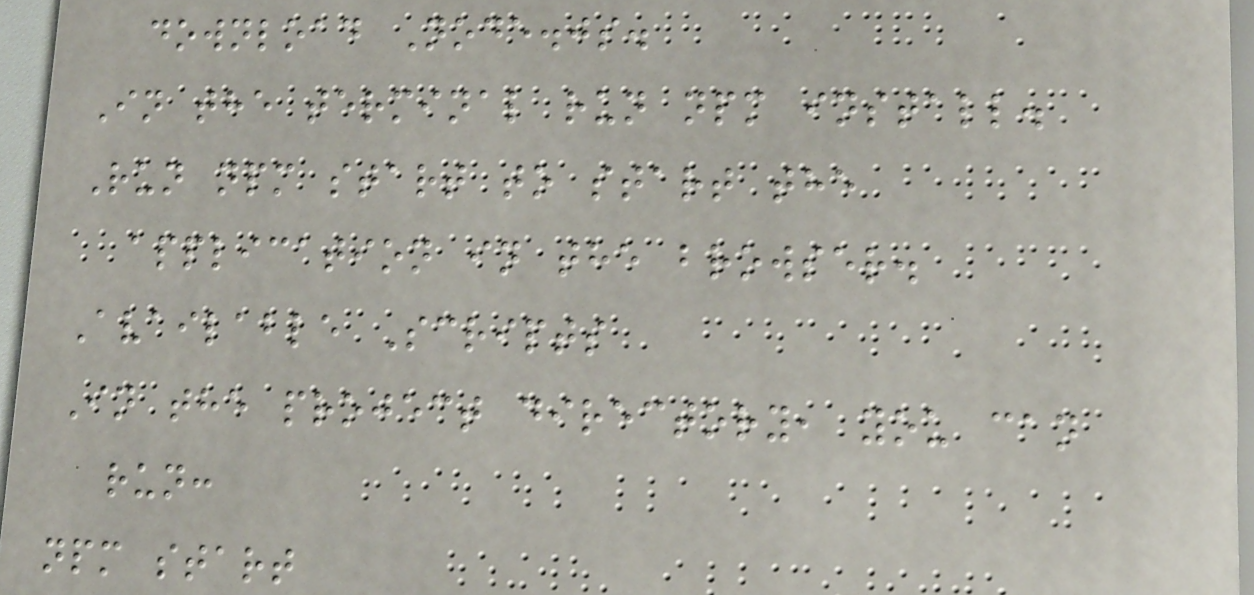download Node.js.
In the terminal run npm install.
Run npm start to start the
application in the browser.
Available Scripts
In the project directory, you can
run:
npm start
